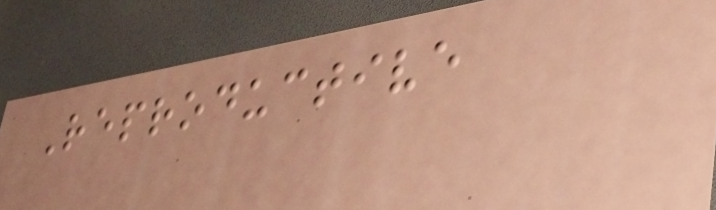Reproductive
